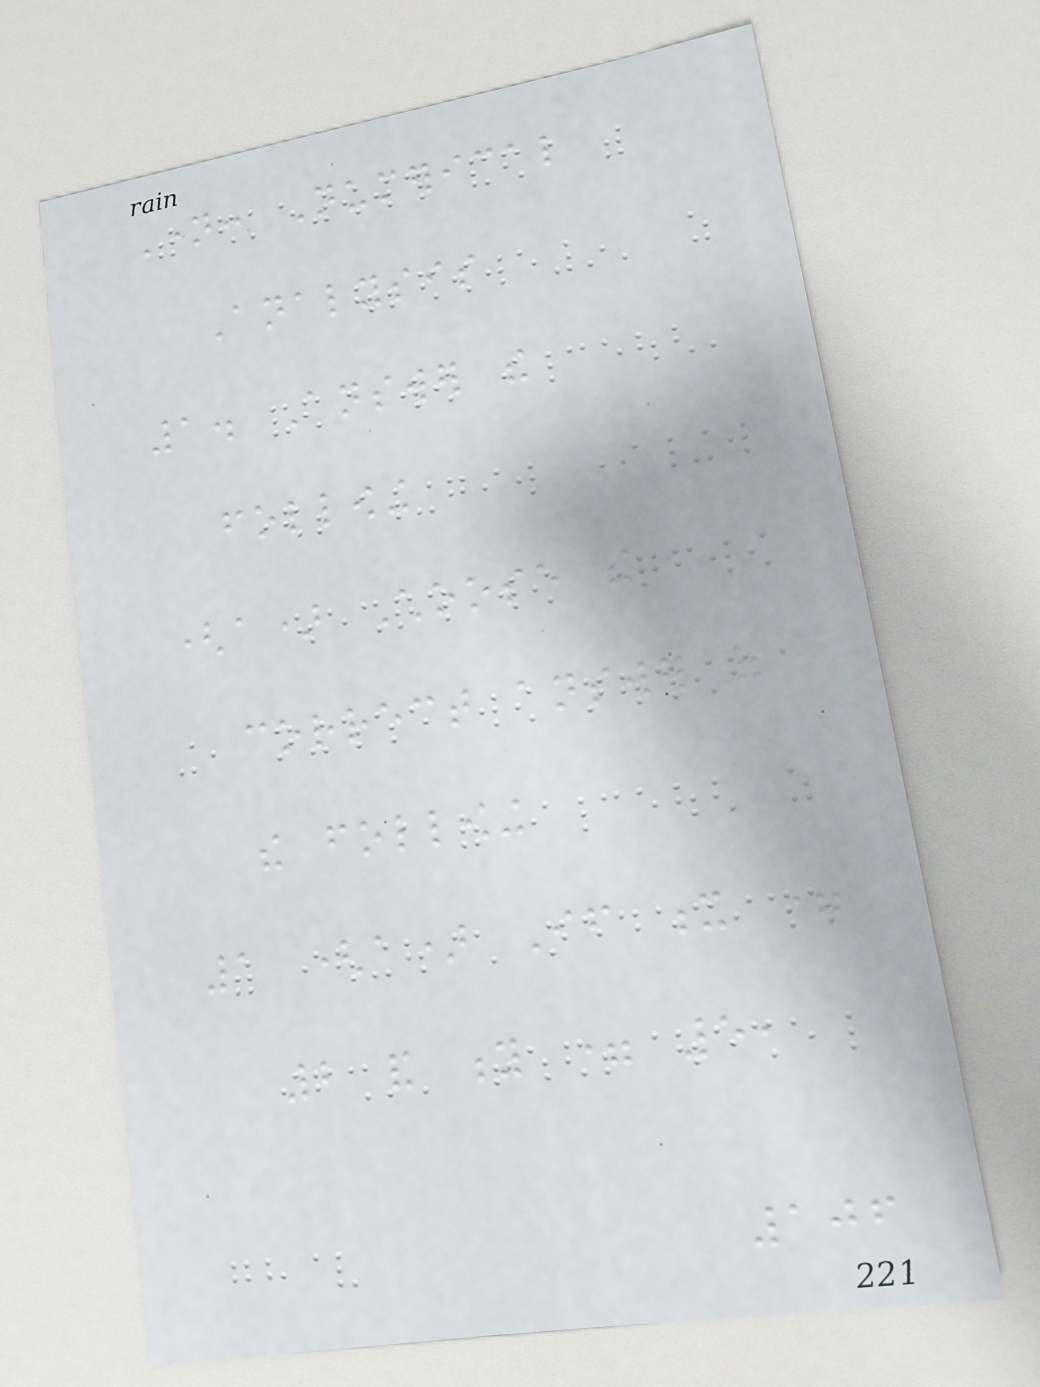Name: Numerical
Analysis
1. Answer the
following
(a) Choose the
correct answer of
the following
1 (a) If x =
2 and y = 5,
106
